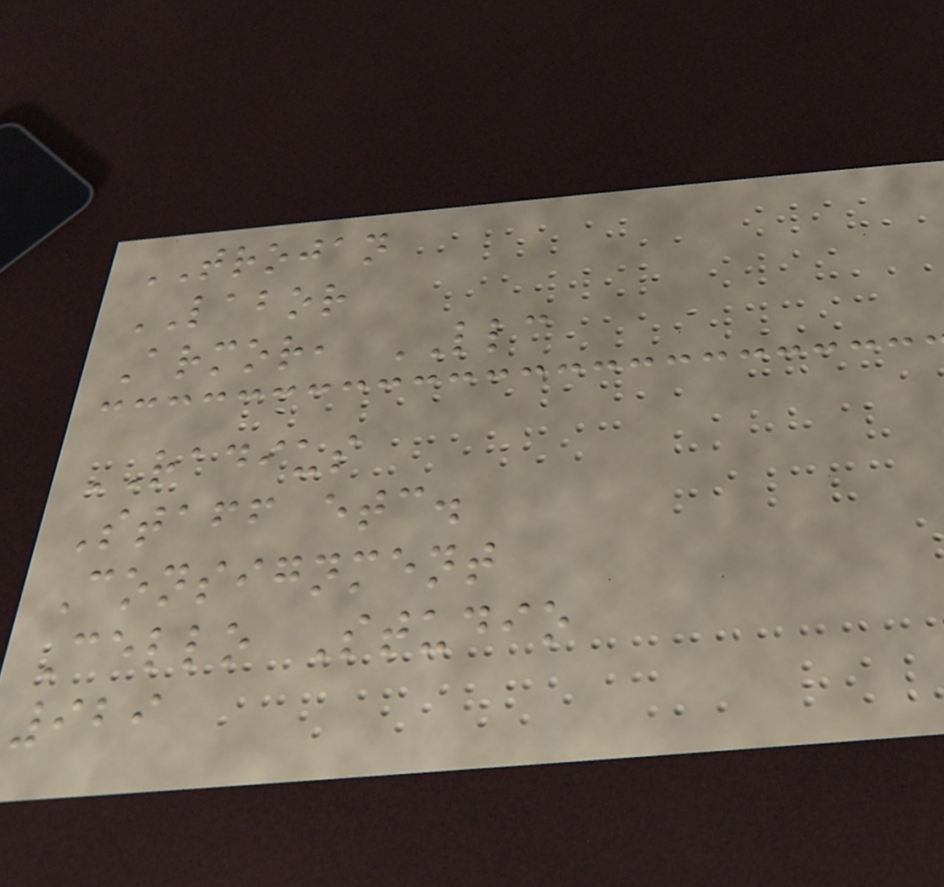TROJAN
LABOR
Armor, LLC
RADIUS
Staff etc.
Consignment
Cello Studio
929
